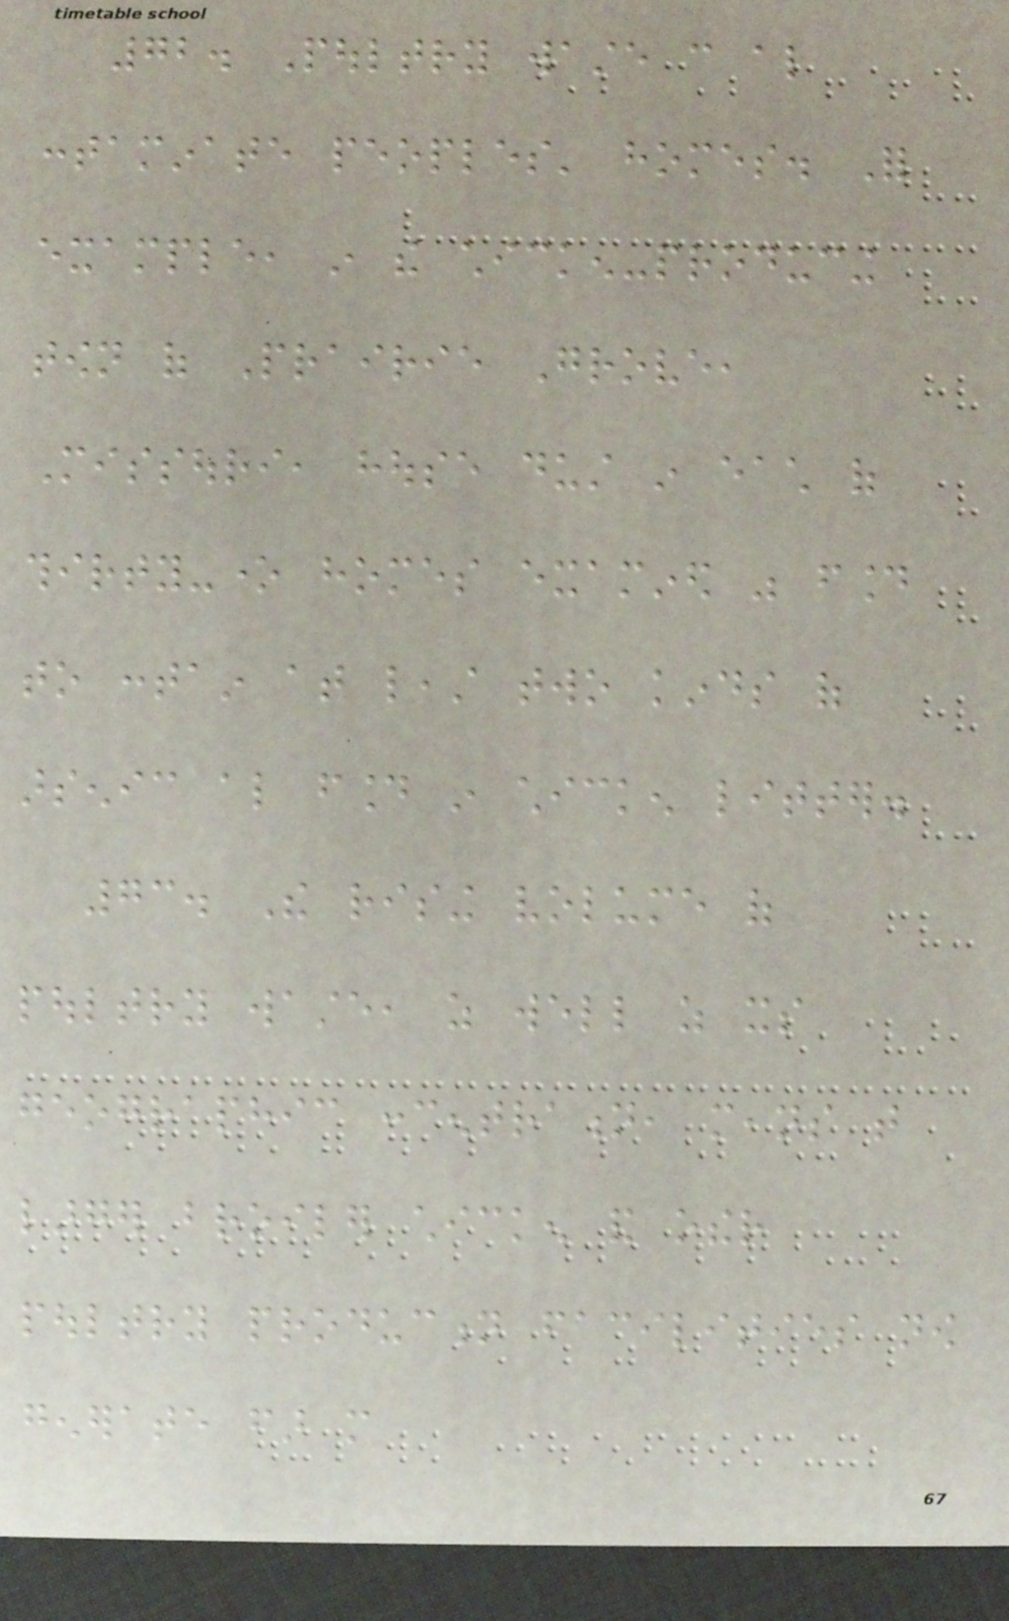72. Poultry waste can also
contaminate peoples' homes. For
example, in the chicken-producing
town of Prairie Grove,
Missouri, house dust in each of
thirty-one homes examined was found
to contain at least two kinds of
arsenic also found in chicken litter.
73. The rising volume of
poultry waste, as well as its
geographic concentration, means that
larger broiler chicken and other
poultry production facilities now
generate far more
